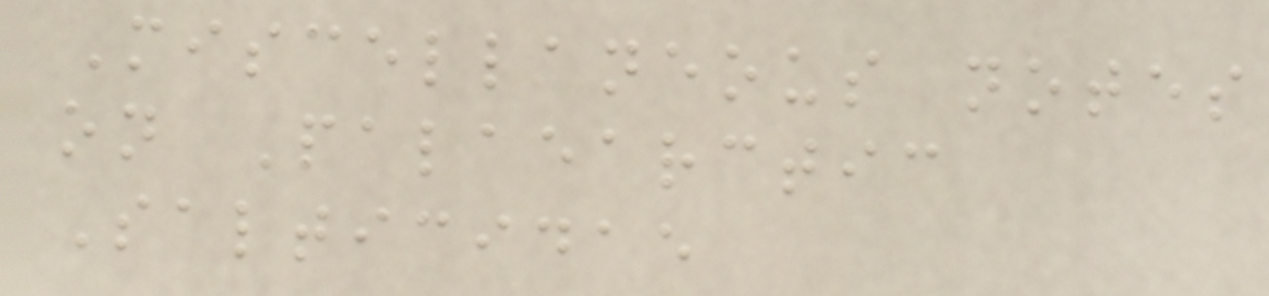Miscellaneous notes
on Palaearctic
Salticidae
